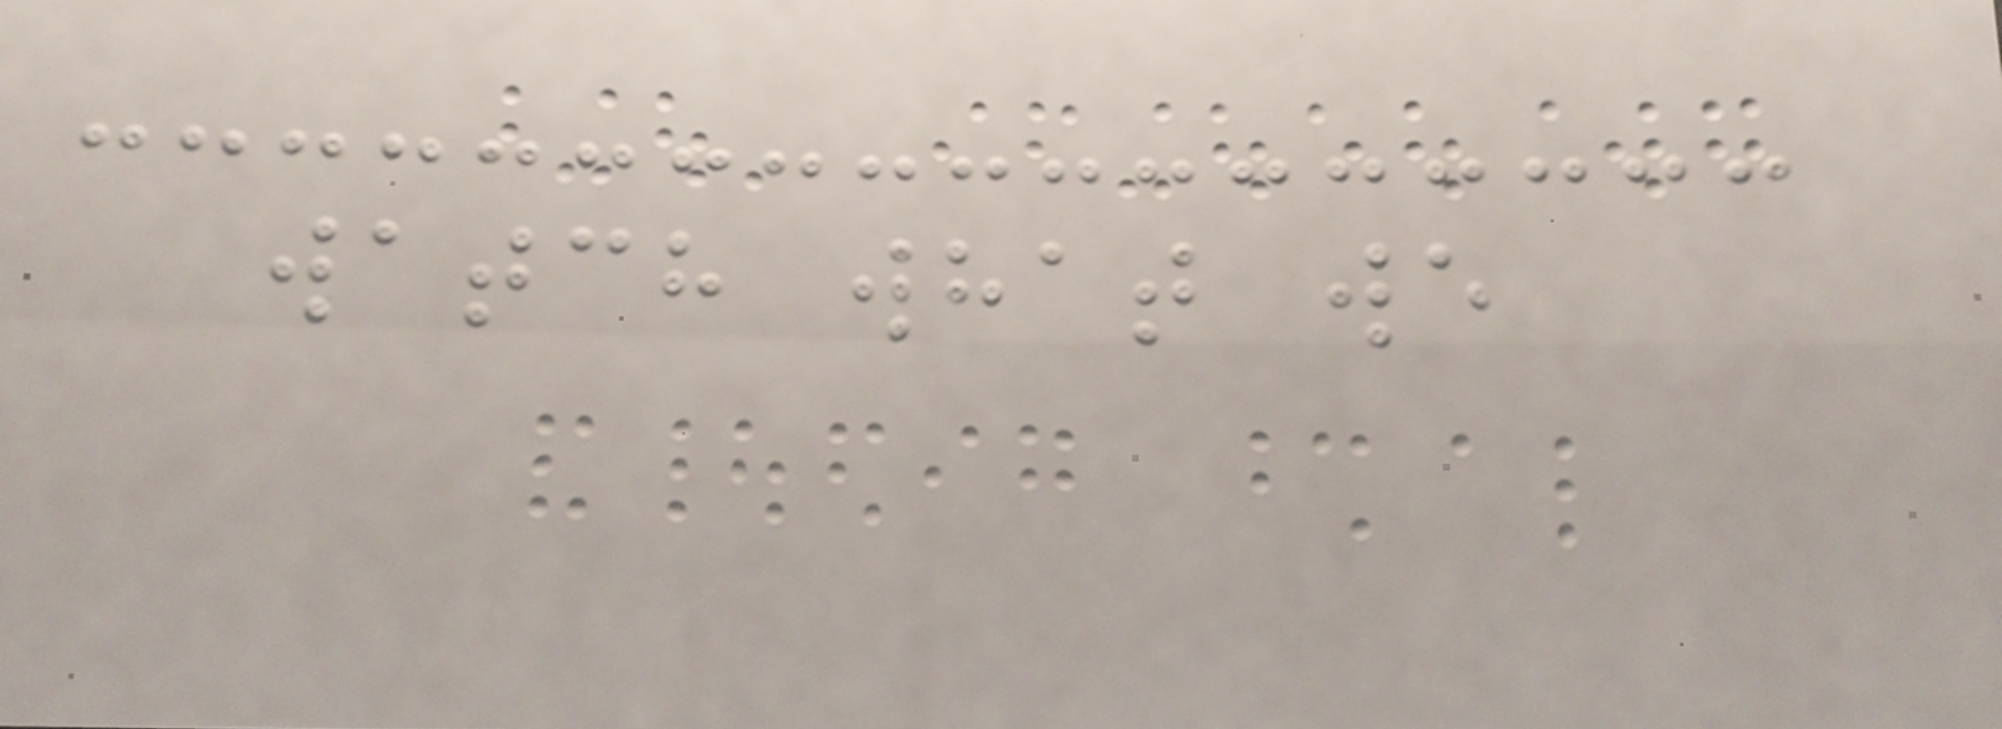watch what we
